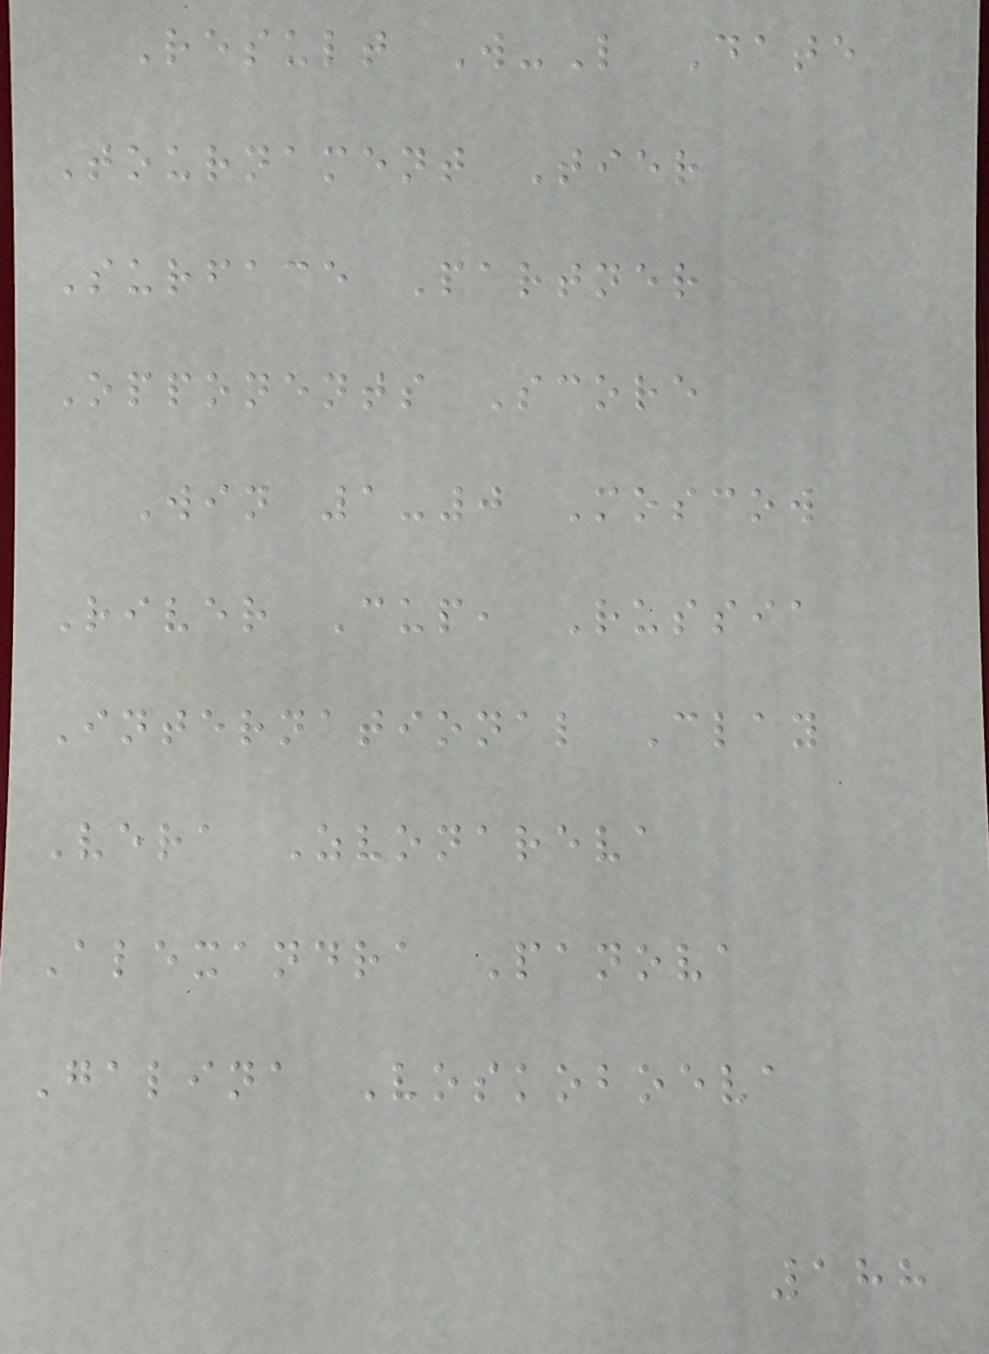Result W-L Date
Tournament Tier
Surface Partner
Opponents Score
Win 1-0 Moscow
River Cup, Russia
International Clay
Vera Zvonareva
Alexandra Panova
Galina Voskoboeva
188
